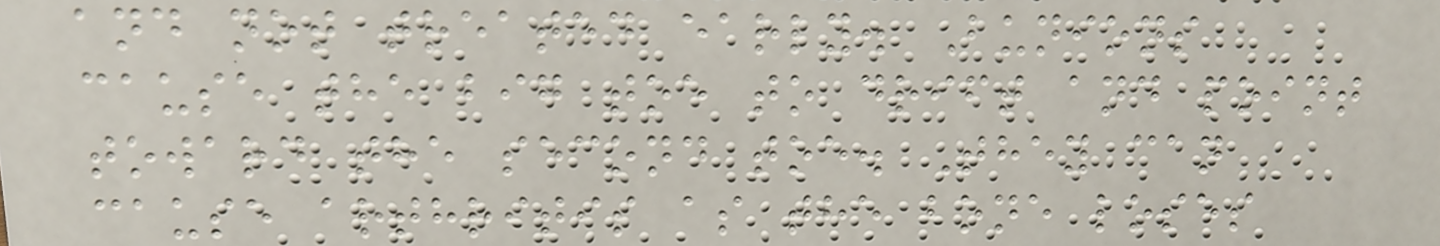and not treated early. Bunions
cause the big toe to drift and point
toward the second toe. They can
cause arthritis as the bone loses
